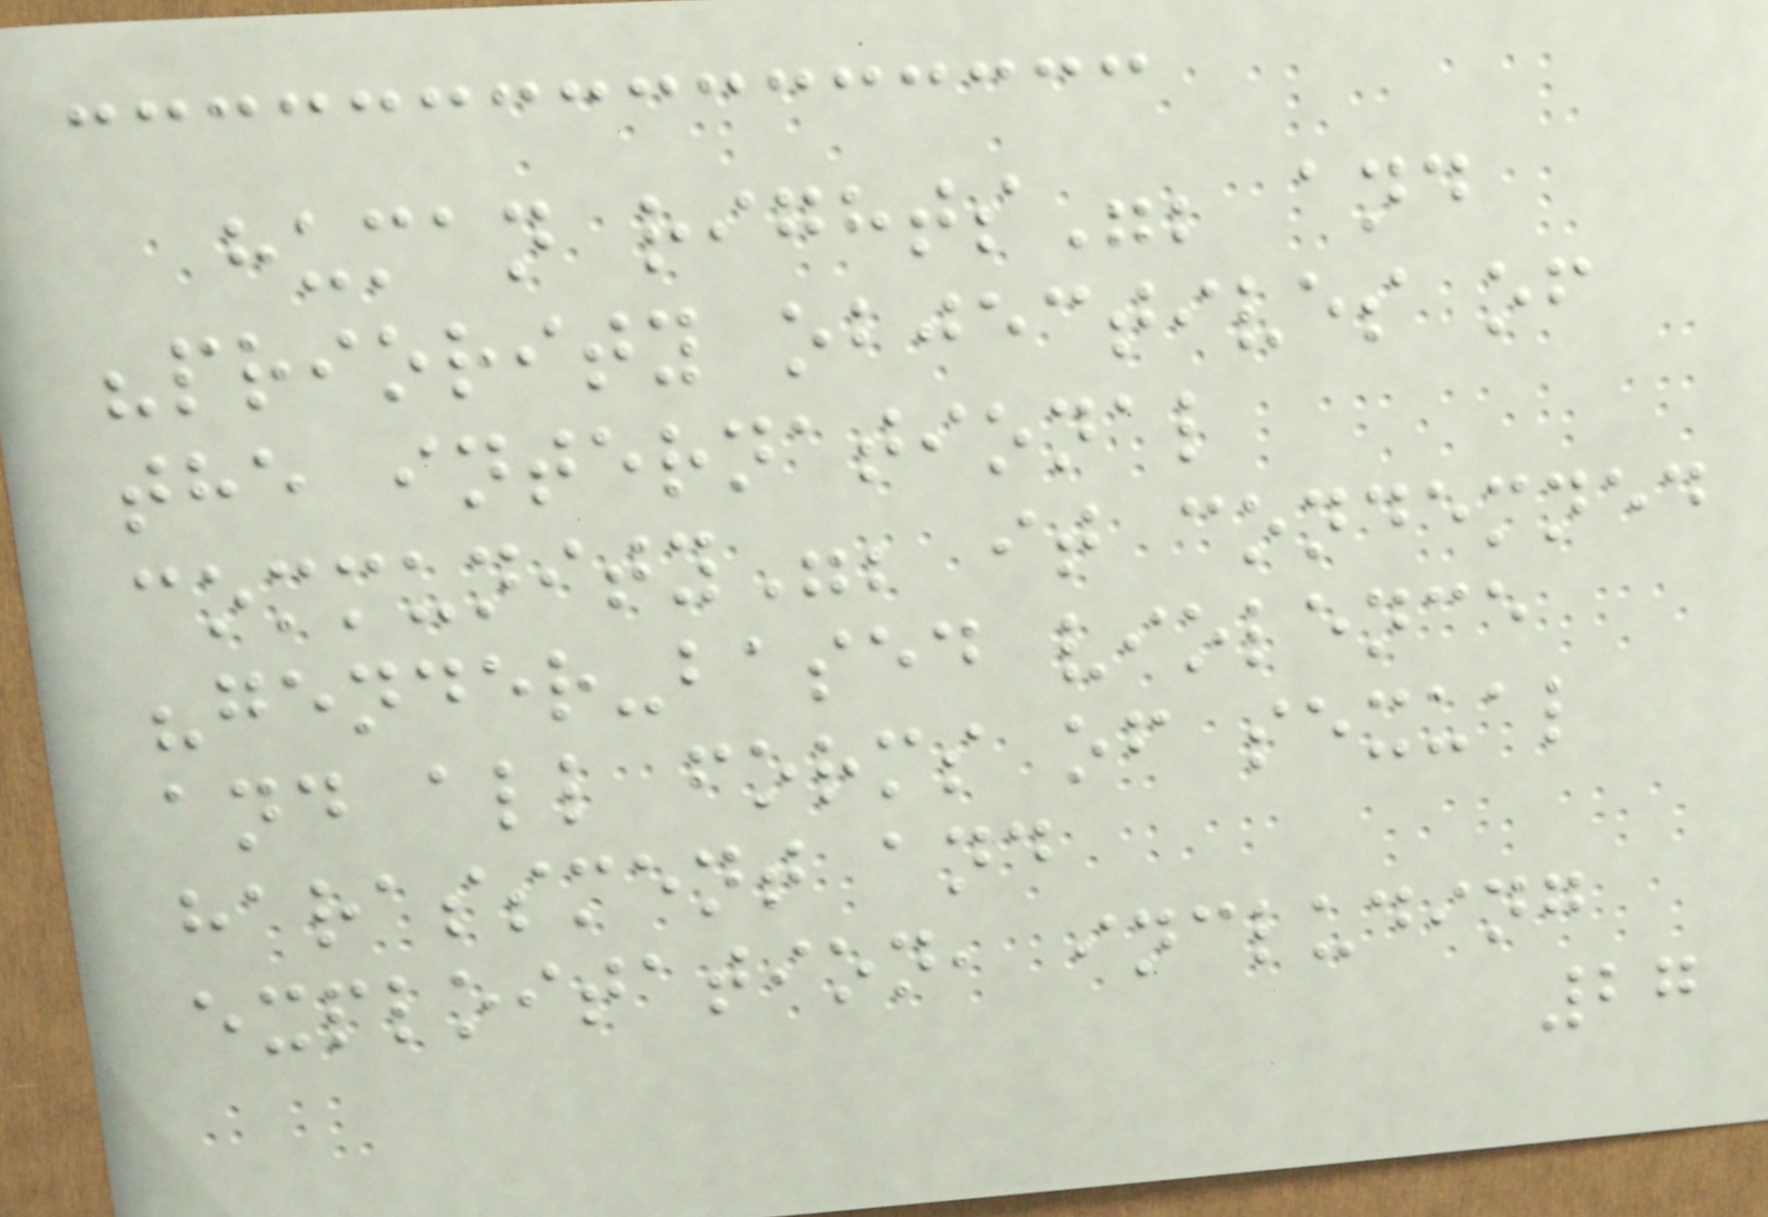human rights"; and
"priority objectives of
the international
community"; it condemned
"gender-based violence
and all forms of sexual
harassment and
exploitation, including
27
